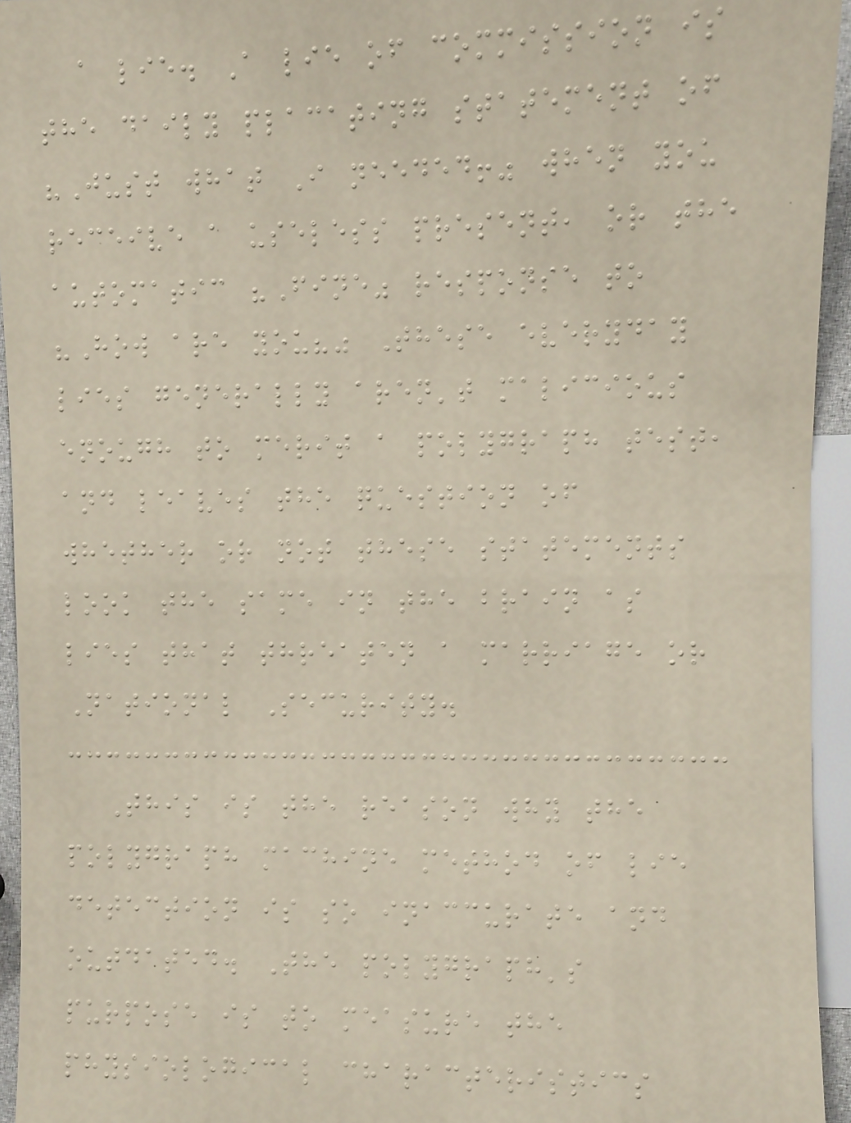a lie. A lie of commission is
the daily placating statement of
"Just what I needed!" when you
receive a useless present, or the
automatic "Fine" response to
"How are you?" These everyday
lies generally aren't malicious
enough to merit a polygraph test,
and leaves the question of
whether or not these statements
look the same in the brain as
lies that threaten a marriage or
National Security.
This is the reason why the
polygraph machine method of lie
detection is so inaccurate and
outdated. The polygraph's
purpose is to measure the
physiological characteristics
